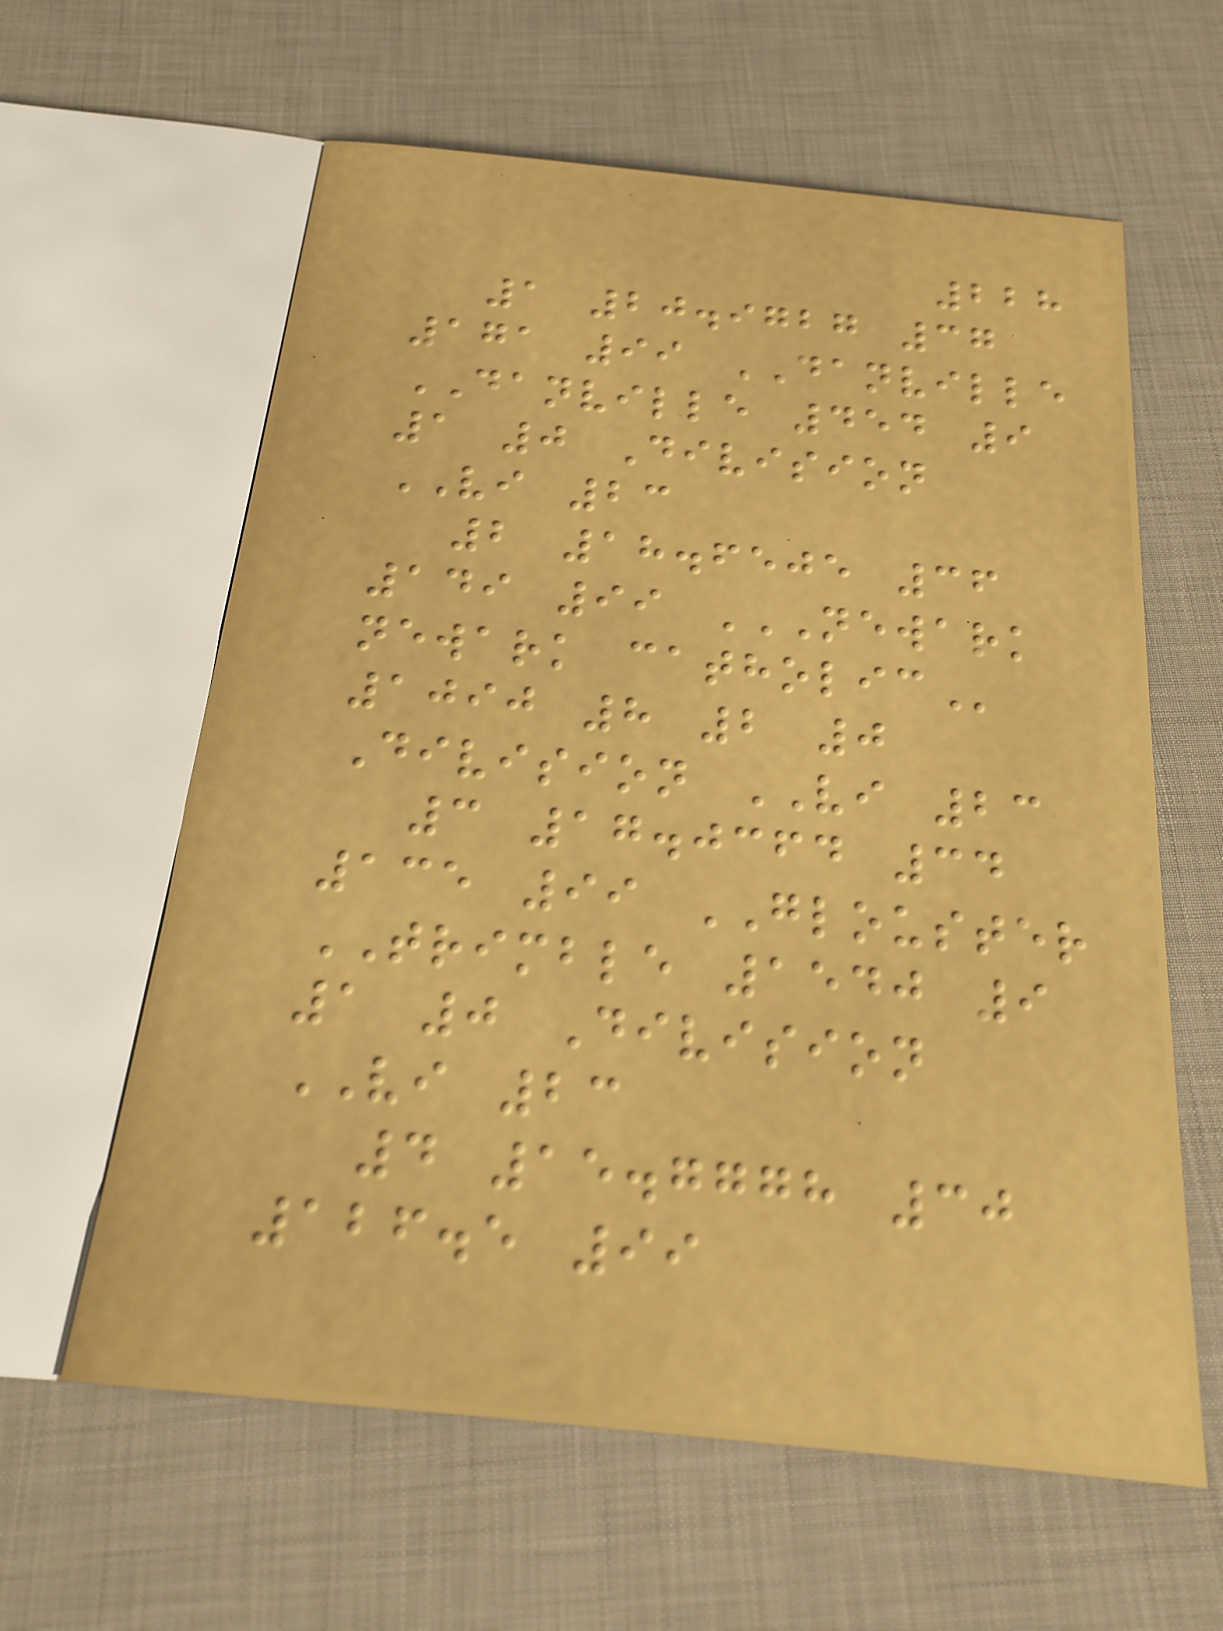228
1 20.9727 37
171 99 DANVILLE
DANVILLE 454 9
1 0 Division
VI 23
2 18.6505 36
149 99 NEWARK
NEWARK CATHOLIC
1090 8 2 0
Division VI 23
3 17.0364 34
135 99 GLOUSTER
TRIMBLE 1540 9
1 0 Division
VI 23
4 15.7778 30
126.5 99
